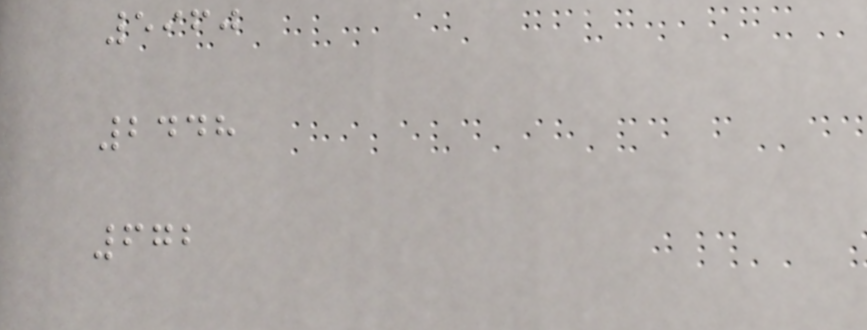5960
2448
672
